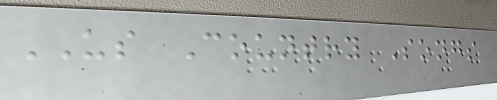US Country Songs
